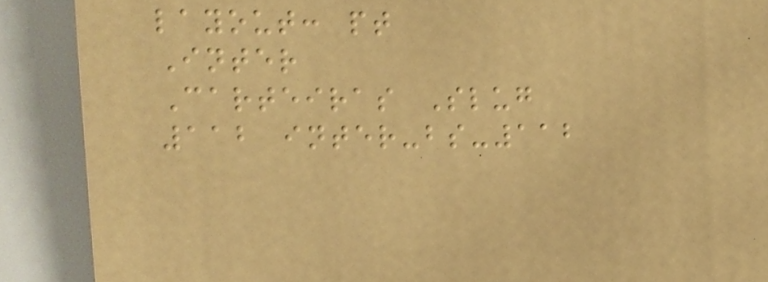layout: pt
Inter
Carteiras Slug
112 inter-bs-112
